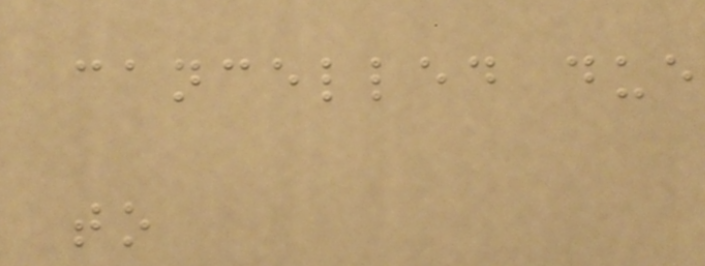cancelled due
to
